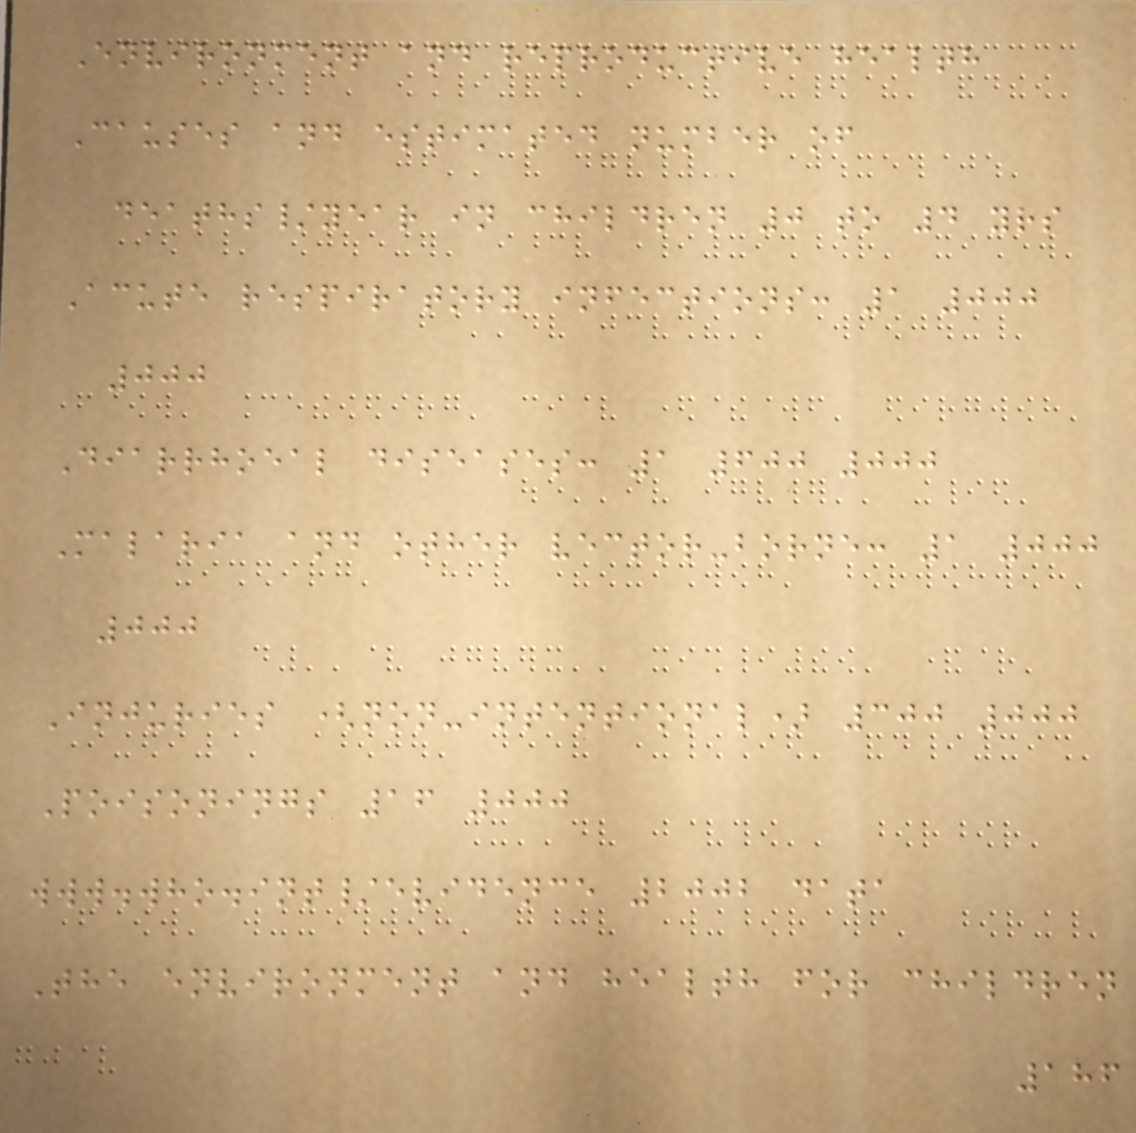Environment and reproductive health
Causes and estimated number of
deaths/year in children 0 to 4 yrs
Acute respiratory infections: 1 000
000
Diarrhoeal diseases: 1 600 000
Malaria and other vector-borne: 1 000
000
Injuries (non-intentional) 300 000
Poisonings 16 000
www.who.int/evidence 2002 data
The environment and health for children
186
